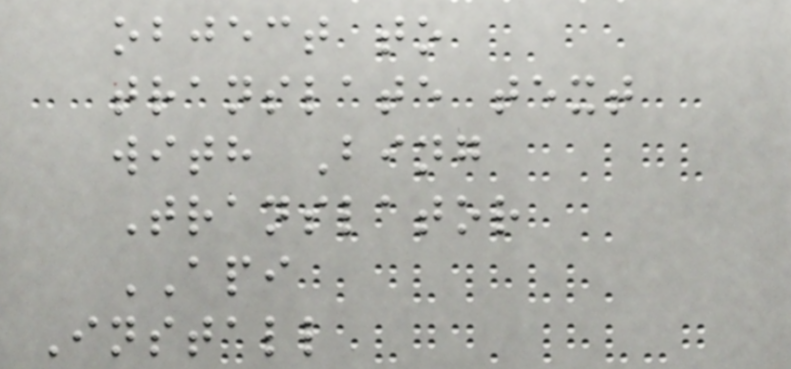object to
translate text
with Bing
Translator
API
Install
